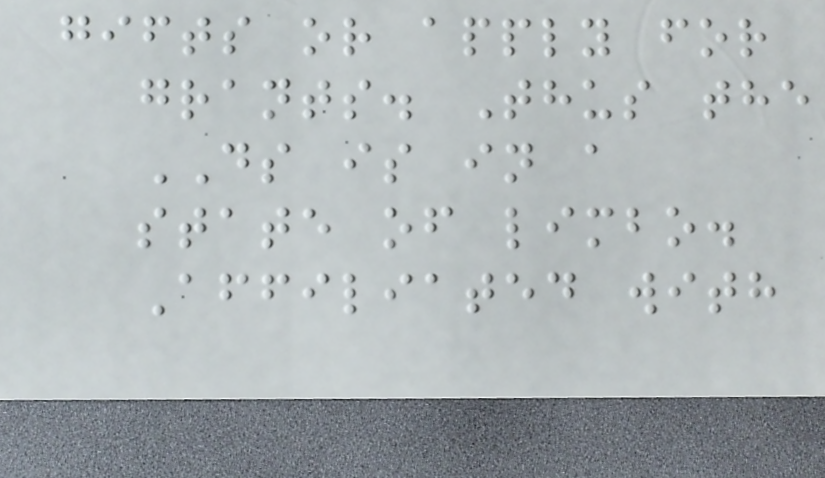gifts or apply for
grants. Thus the
DS is in a
state of limbo.
Affiliated with
